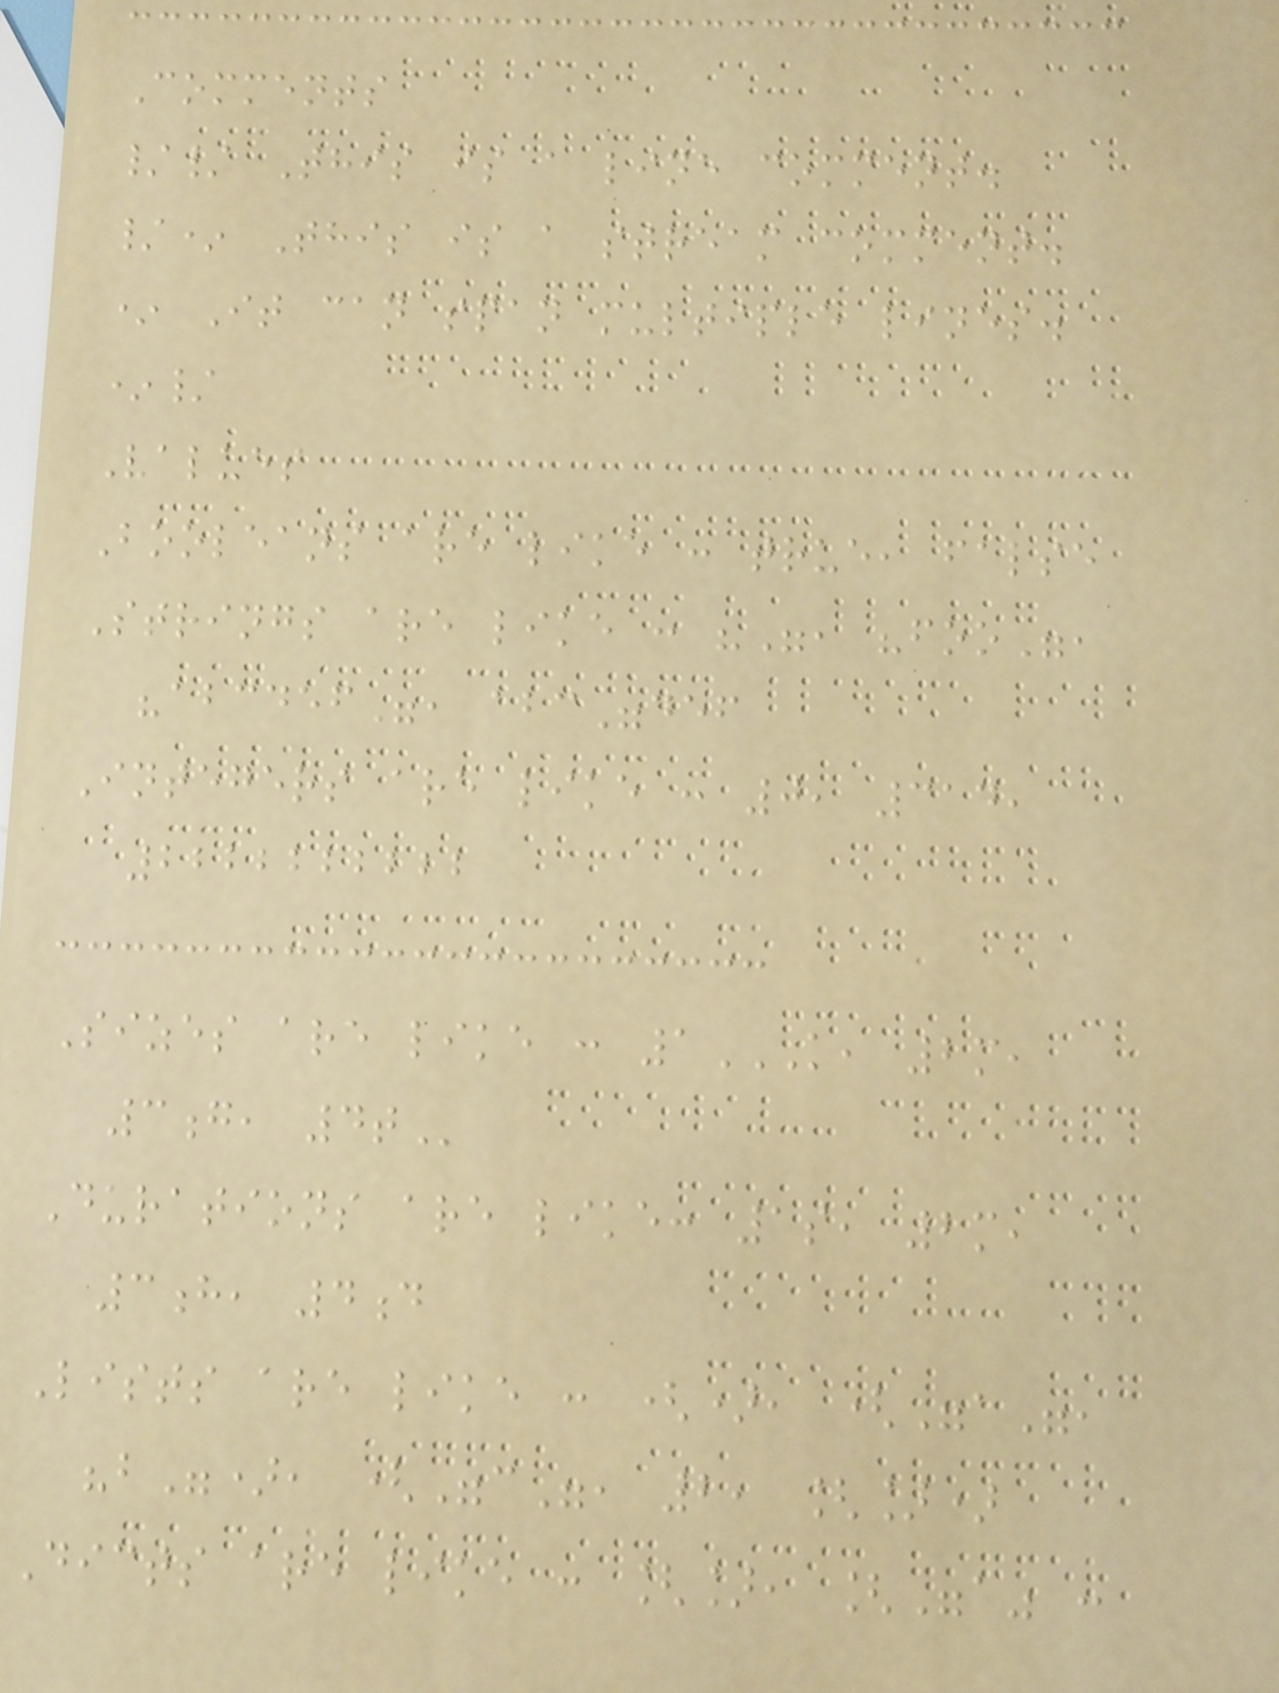Comments
// This is a line comment.
/* This is a stream comment.
* It can span multiple lines.
*/
Values
Booleans are like : true, false
Strings are like : "", "foo",
"abcdef", abc"def
Integers are like : 0, 314,
2222222222
Sizes are like : 1K, 2M,
3G, 4T
Durations are like: 1s, 2m,
3h, 4d
Lists are like : (), ("a",
"b"), ("c", 2, [])
Dicts are like : [], ["a" :
